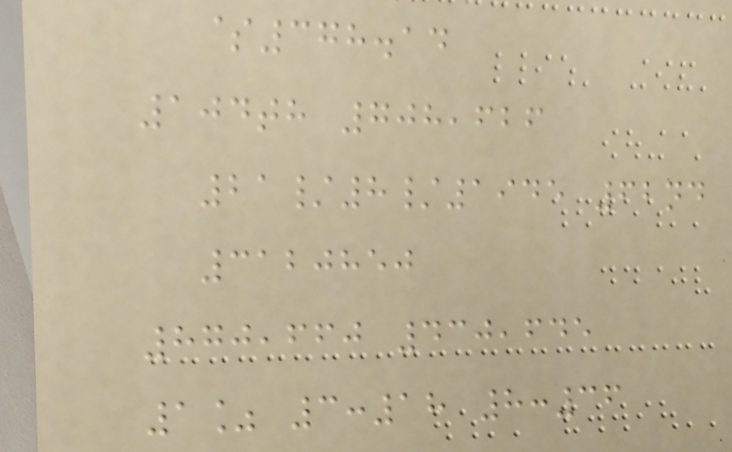$378.14
104th 708,626
21/8/1945 62nd
3120850
870,660 430,645
1% 3:18 8:36
